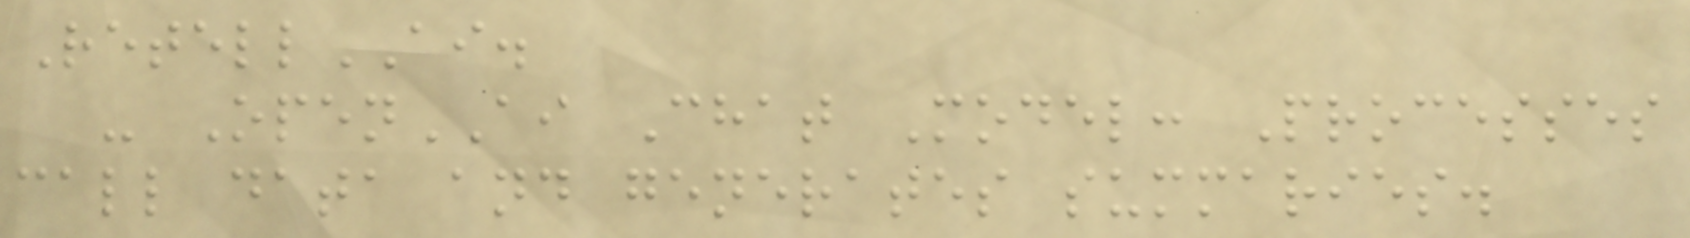RetellAI.
- OpenAI Chat Model: Processes
call data and generates summaries.
